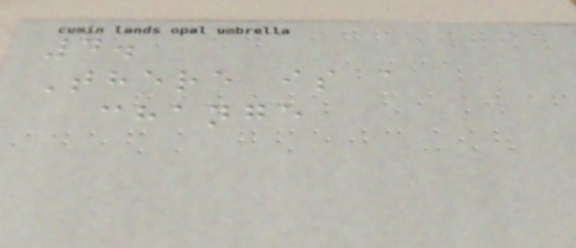4.
There is a
change
